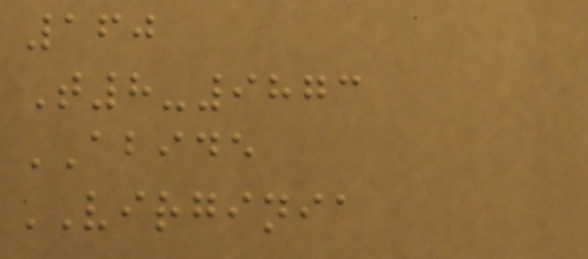160
T8-9873
ABIDE
VIRGINIA
